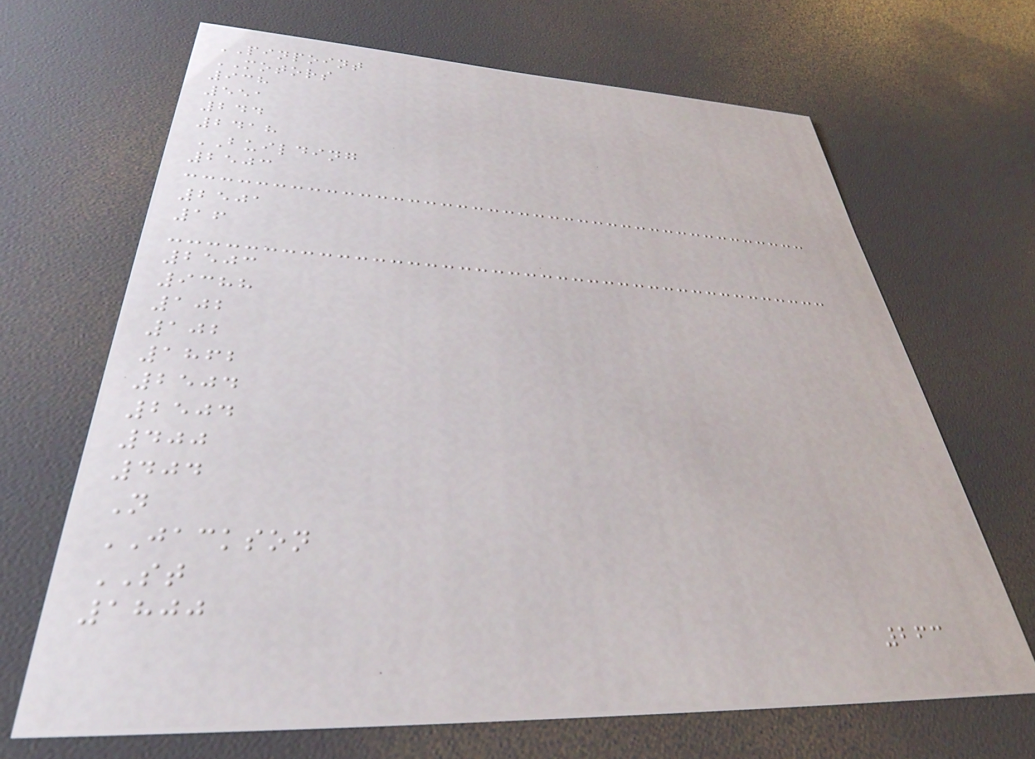PINPOINT
MOTORS
938
551
244
2418
BUILDING
2503
2501
16
2503
9388
102
102
1862
2504
2504
400
404
N
JACKSON
ST
1800
263
